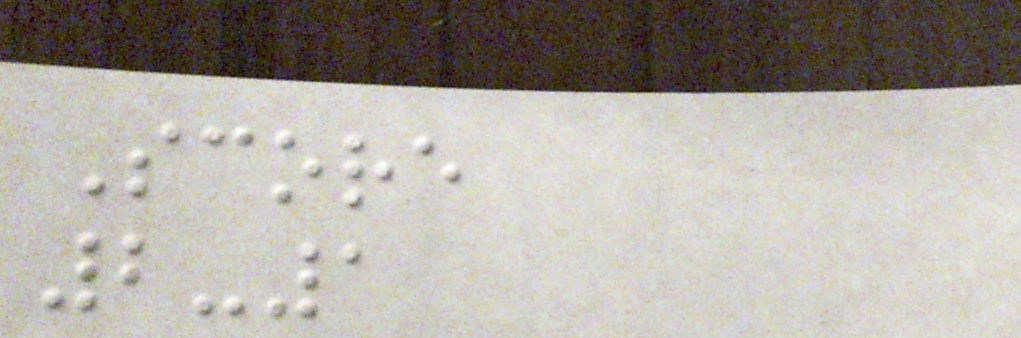Score
2-1
